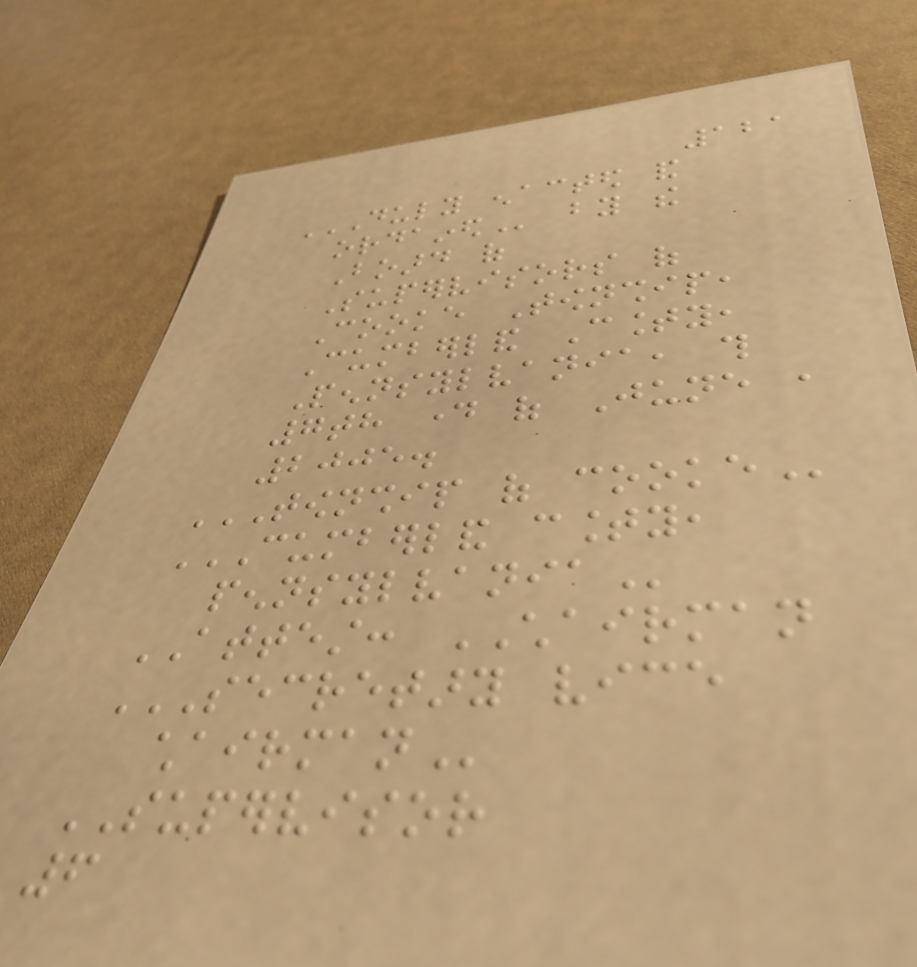121
DULY ENACTED AND
ORDAINED by the
Board of
Supervisors of
Cooke Township,
Cumberland County,
Pennsylvania, this
7th day of June ,
2005.
TOWNSHIP OF COOKE
CUMBERLAND COUNTY,
PENNSYLVANIA
ATTEST: CHAIRMAN
SECRETARY VICE
CHAIRMAN
SUPERVISOR
6
